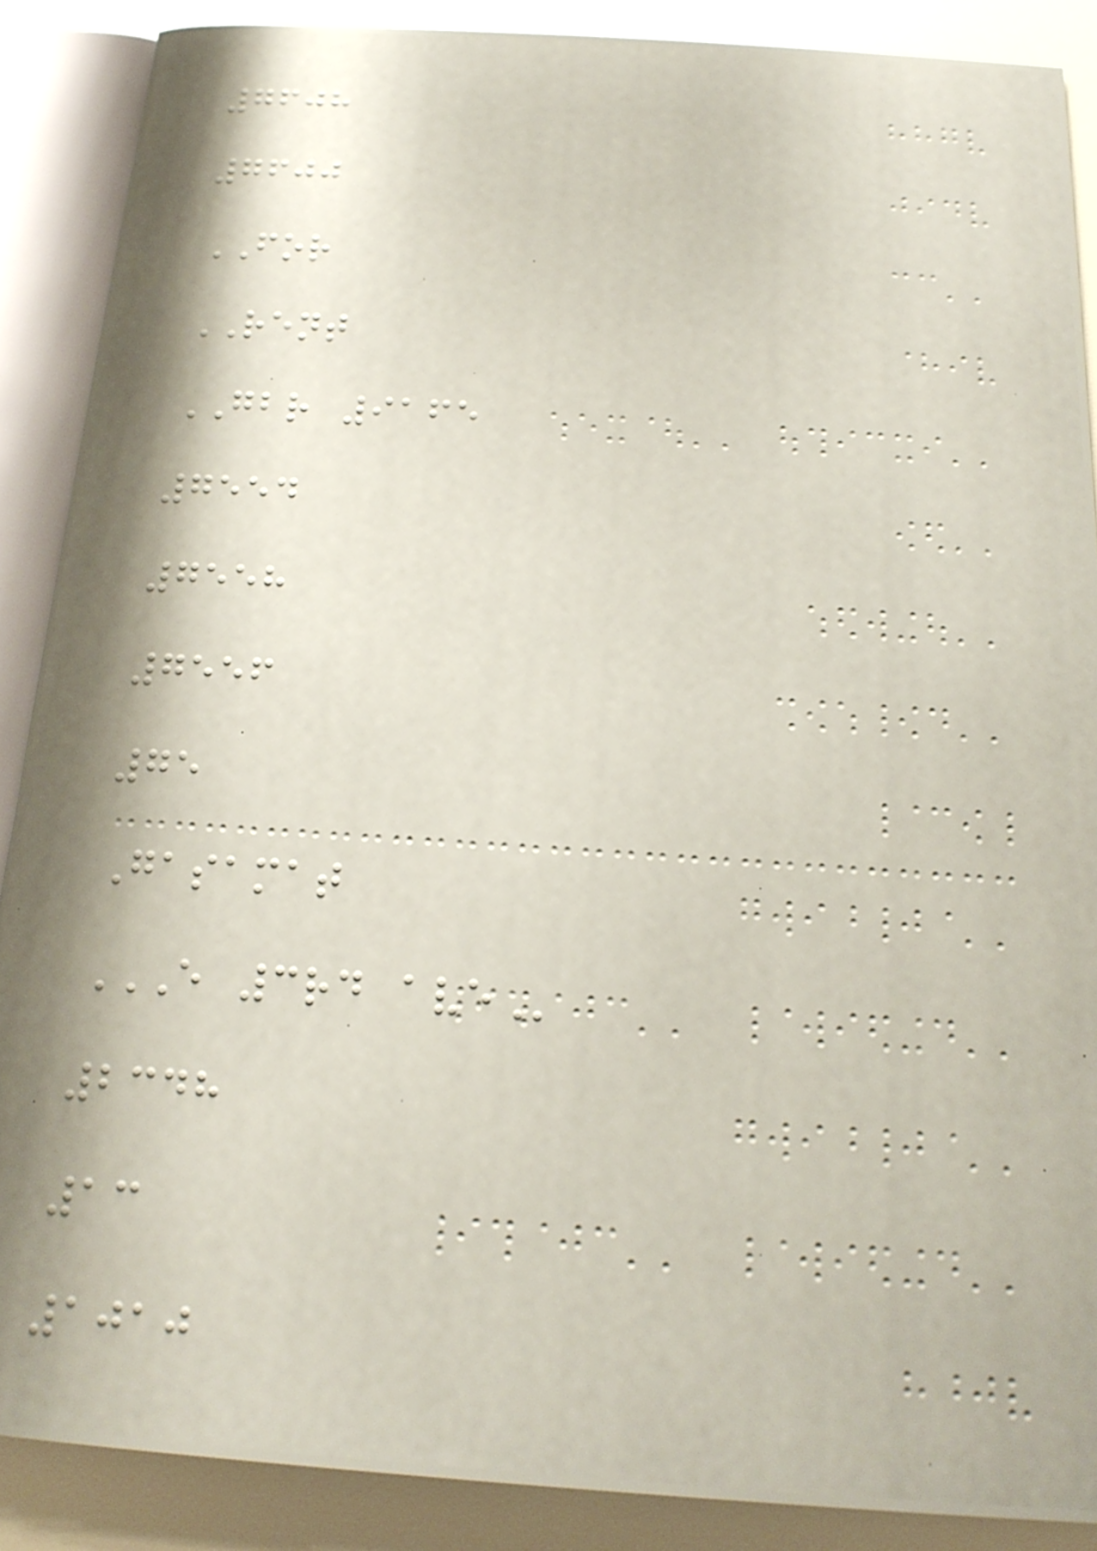7608
7600
FOR
RENT
GBR 9165
7554
7558
7556
75
Gasamat
E 3RD AVE
2348
13
1010
